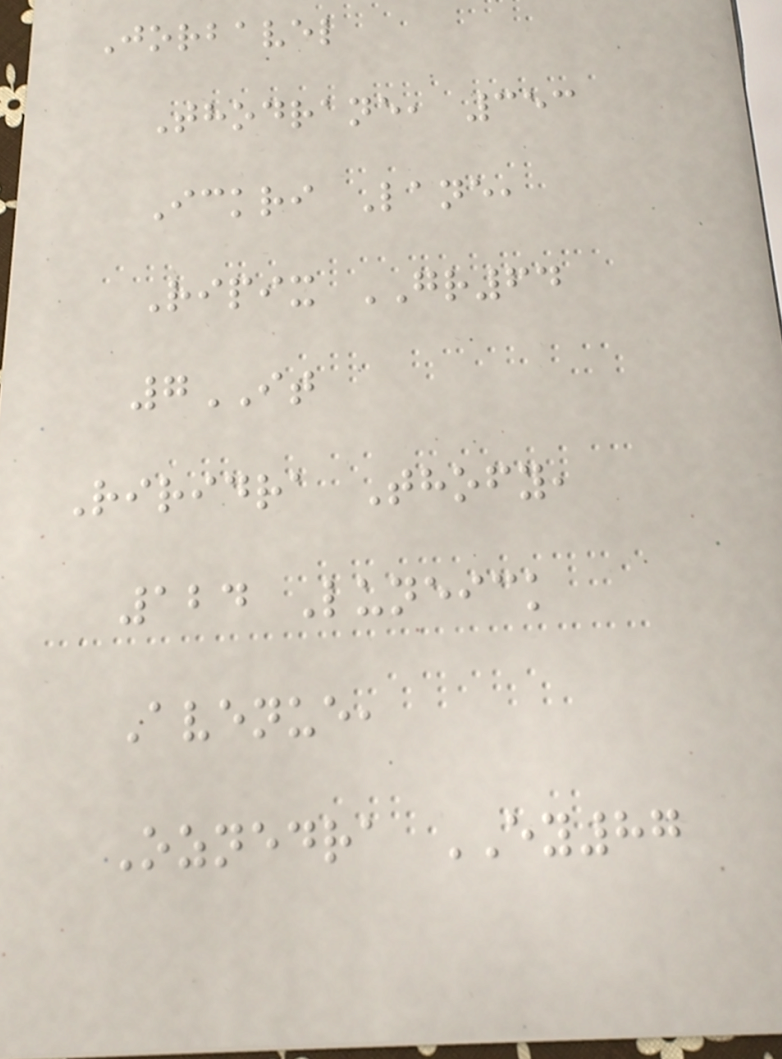Jorbavel
Thodrane, 353
Ickri Lane,
Ripix GR64
7IT
Riridra Thofy,
124 Luneick
Avenue,
Oznedra EY87
